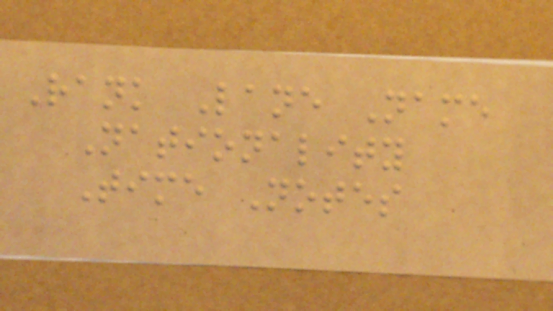Rank Lane Name
Nationality
Time Notes
